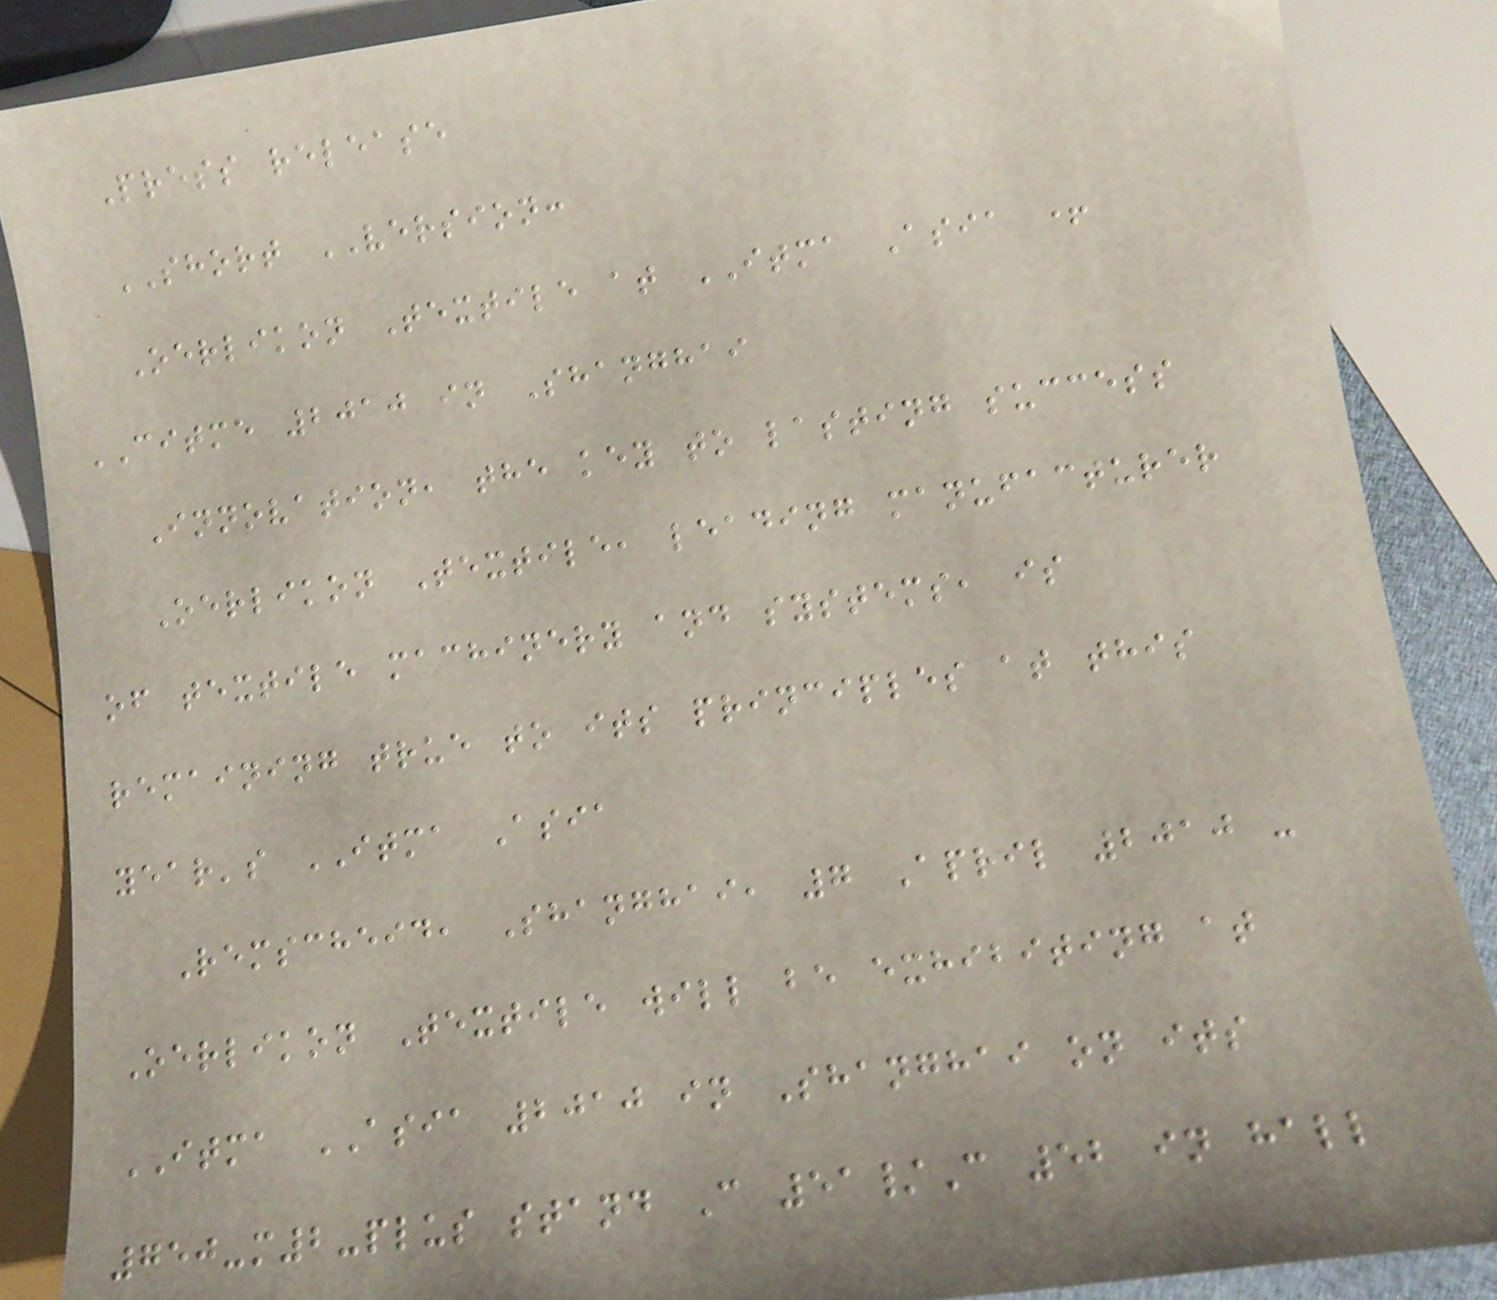Press release
SHORT VERSION:
Oerlikon Textile at ITMA Asia +
CITME 2010 in Shanghai
Innovation, the key to lasting success
Oerlikon Textile, leading manufacturer
of textile machinery and systems, is
remaining true to its principles at this
year's ITMA Asia
Remscheid, Shanghai, 7 April 2010 -
Oerlikon Textile will be exhibiting at
ITMA ASIA 2010 in Shanghai on its
750-m2-plus stand C 51/C 52 in hall
